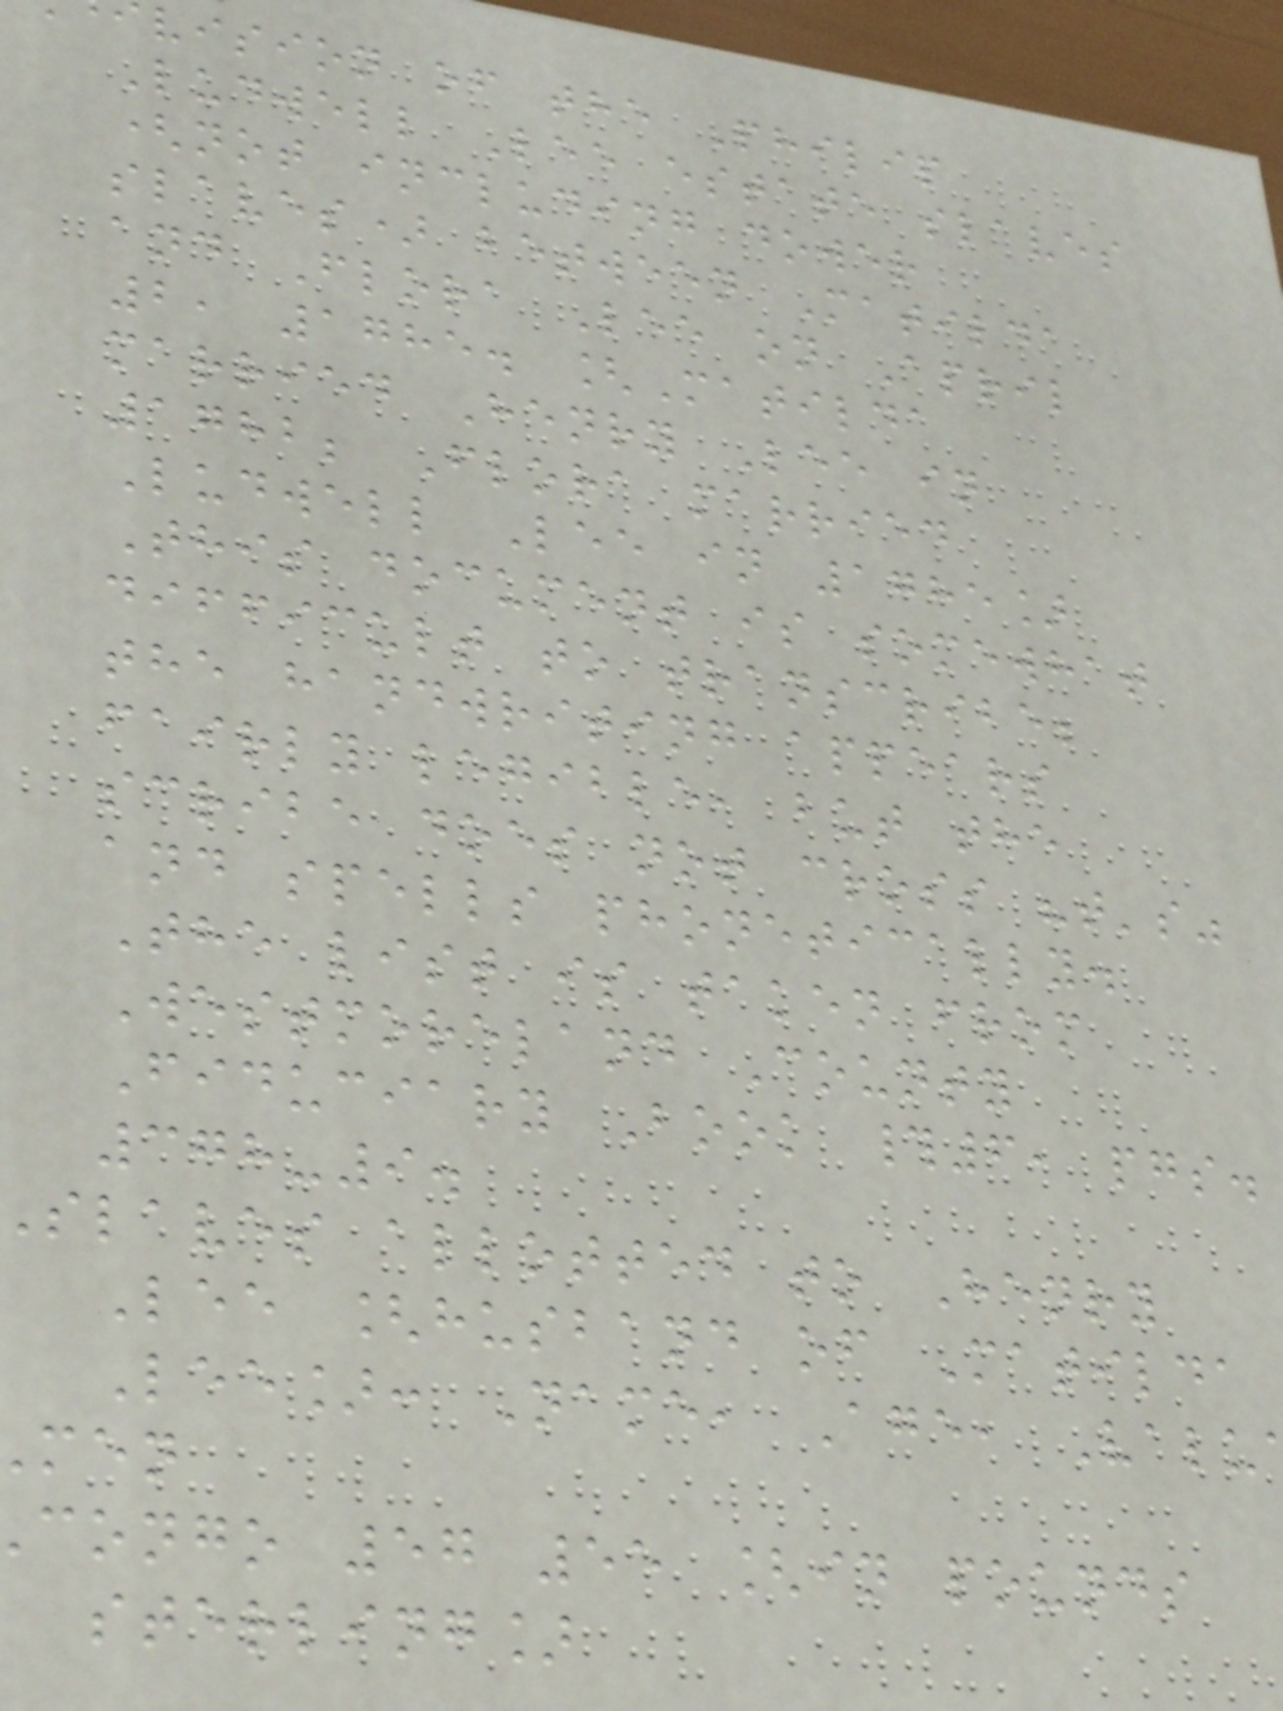vision of the Philip
Ludwell Lee estate slaves
(not including dower
slaves) between Matilda
and Flora Lee on April
2, 1785. [Matilda
married Henry Lee in
1782; Flora married
Ludwell Lee in 1785]
This document is somewhat
difficult to transcribe;
the handwriting appears
fairly legible, but the
scribe does not cross "t's"
and spells phonetically.
The list is taken from
Westmoreland County
Fiduciary Book #6, pgs.
378-9.
slaves allotted to Henry
Lee [husband of Matilda
Lee]: Name, Age, Valu
congo 57 55 [in pounds
sterling]
